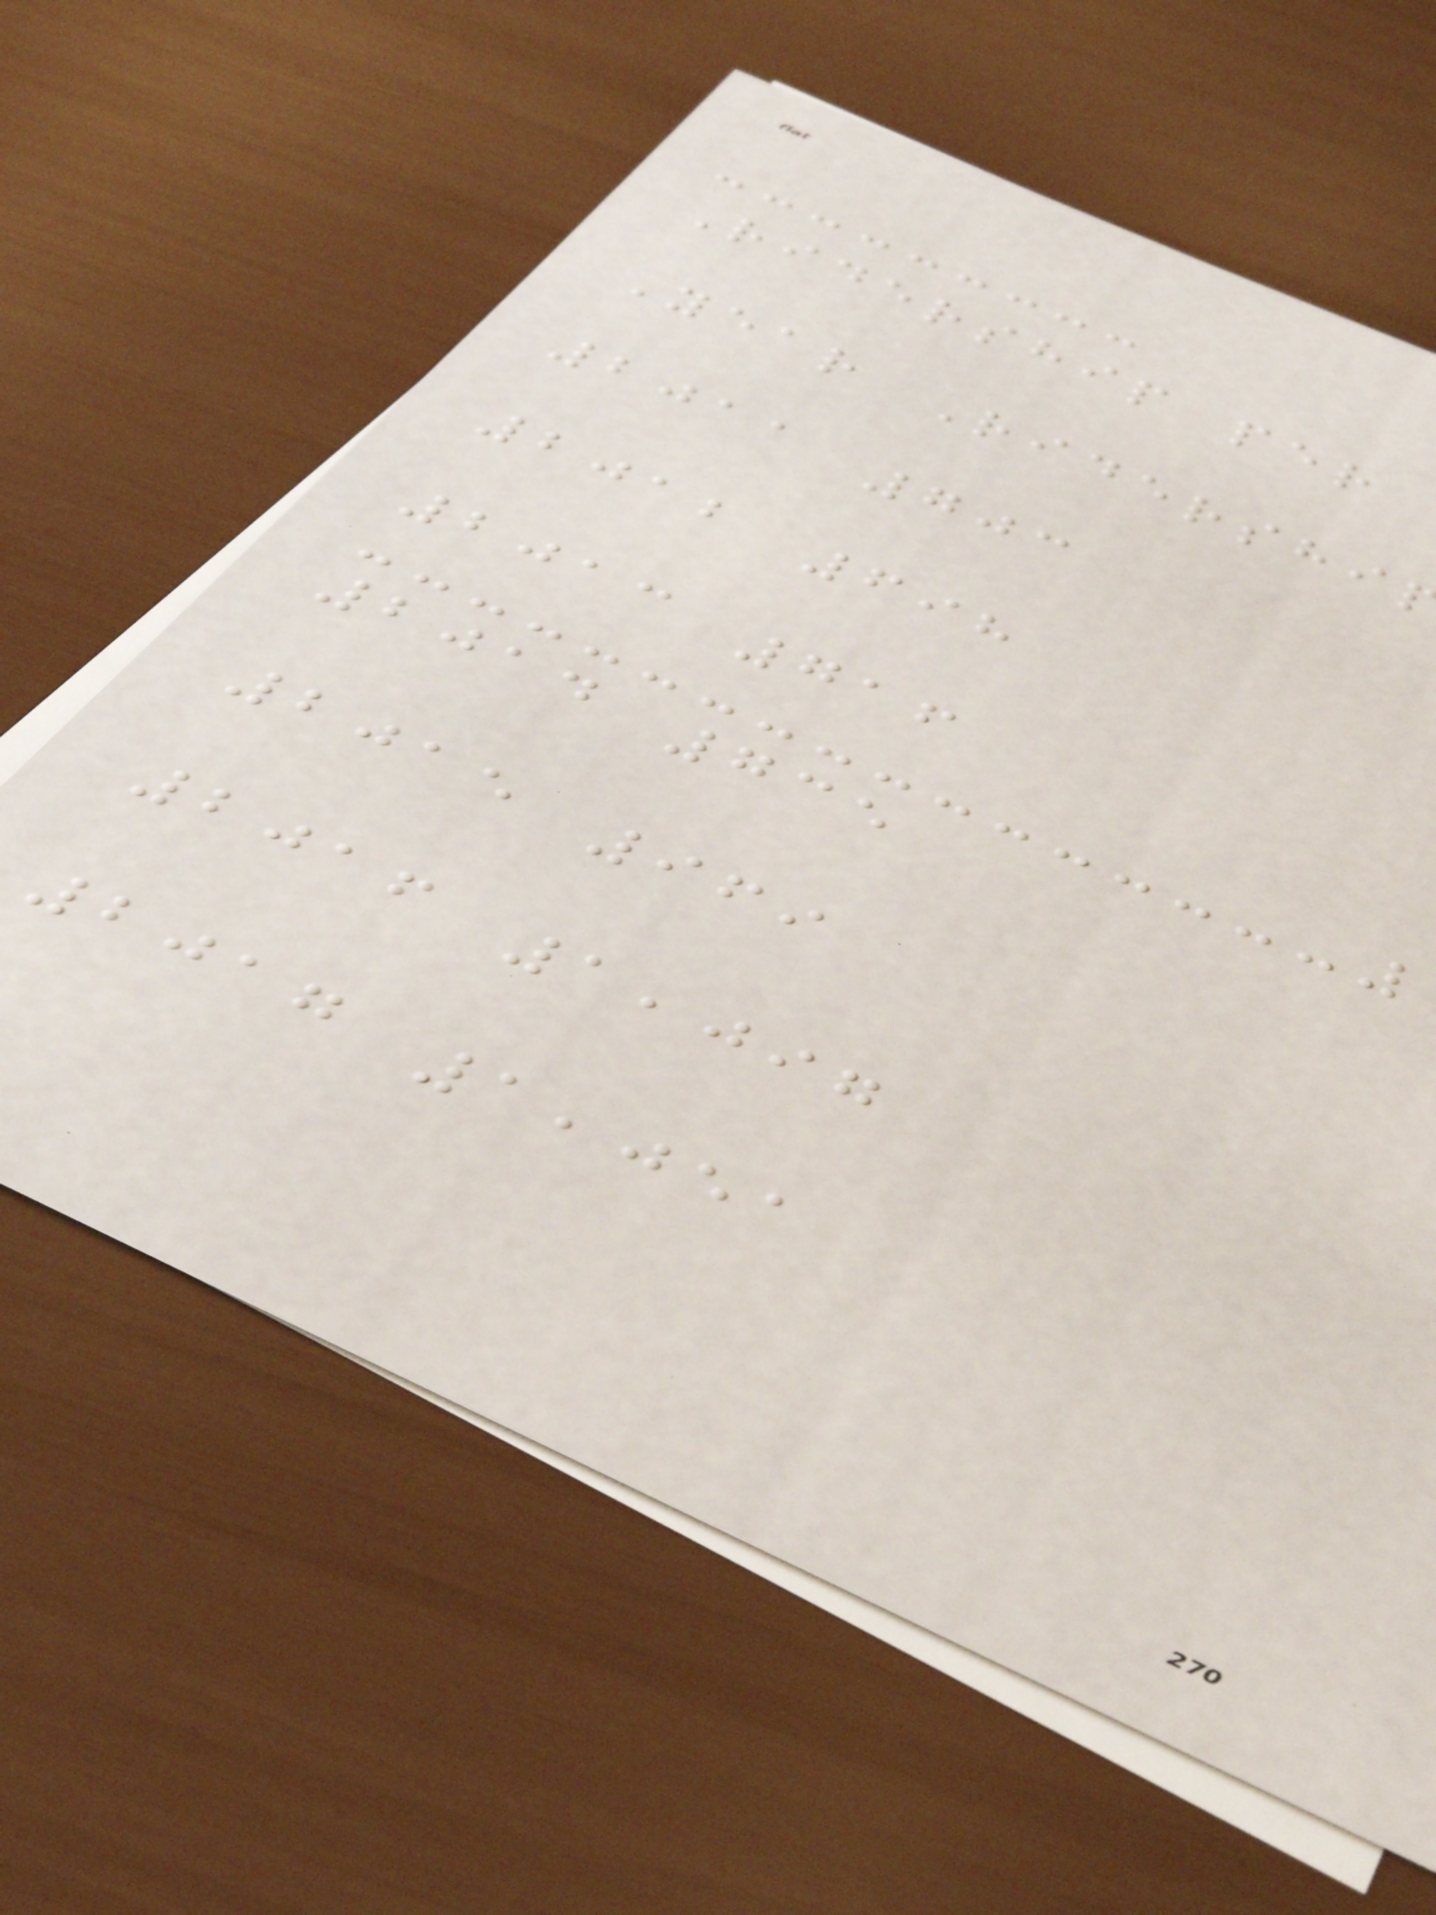Ridership per
Year Ridershi
2011 703
2012 698
2013 716
2014 735
2015 969
2016 1,097
2017 1,051
